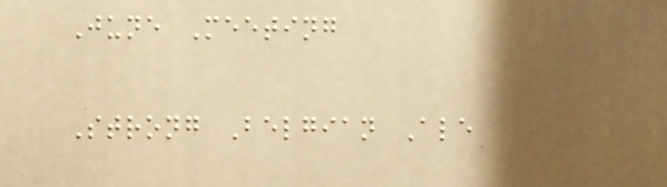June Meeting
Strong Belgian Ale
